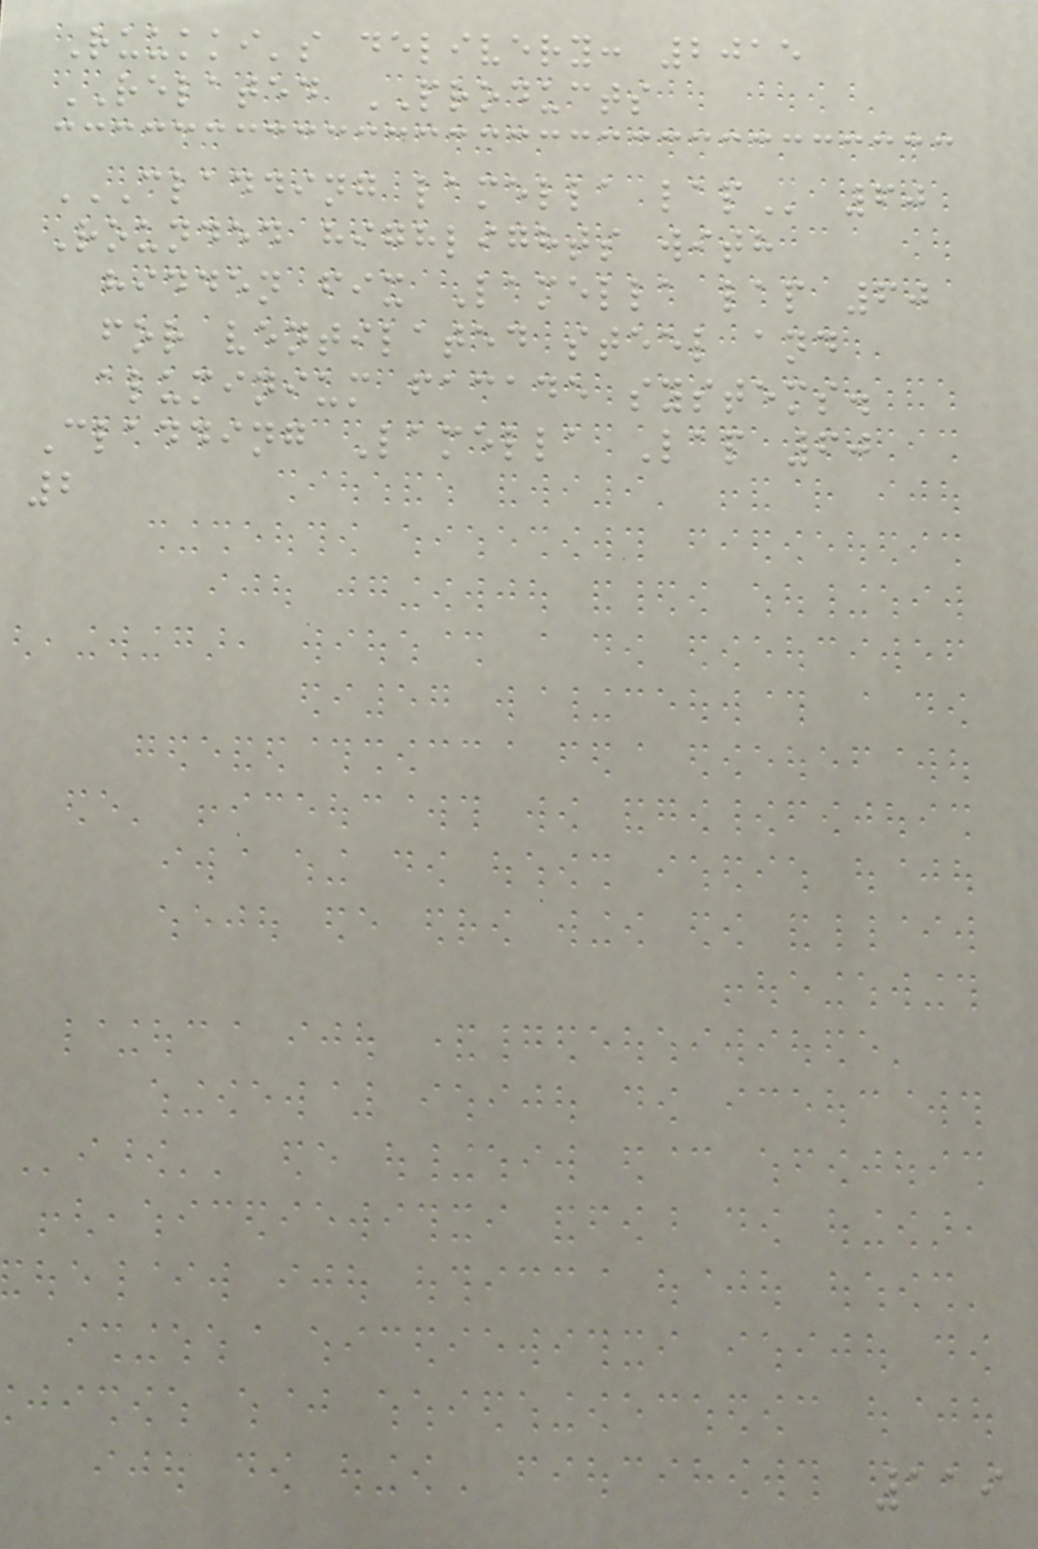Ruukki's delivery: 2015
RELATED PRODUCTS
CLADDING LAMELLA LAP 60
Rounded highlights with
hidden fix Lamella lap 60
for ventilated steel and
aluminium facade systems.
Cladding Lamella Lap 60
2
119
